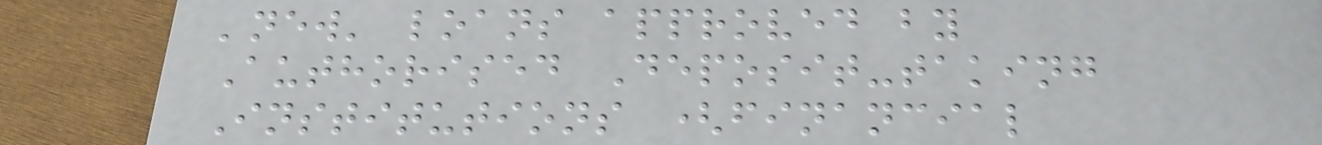'new' loans approved by
Authorised Deposit-taking
Institutions (financial
